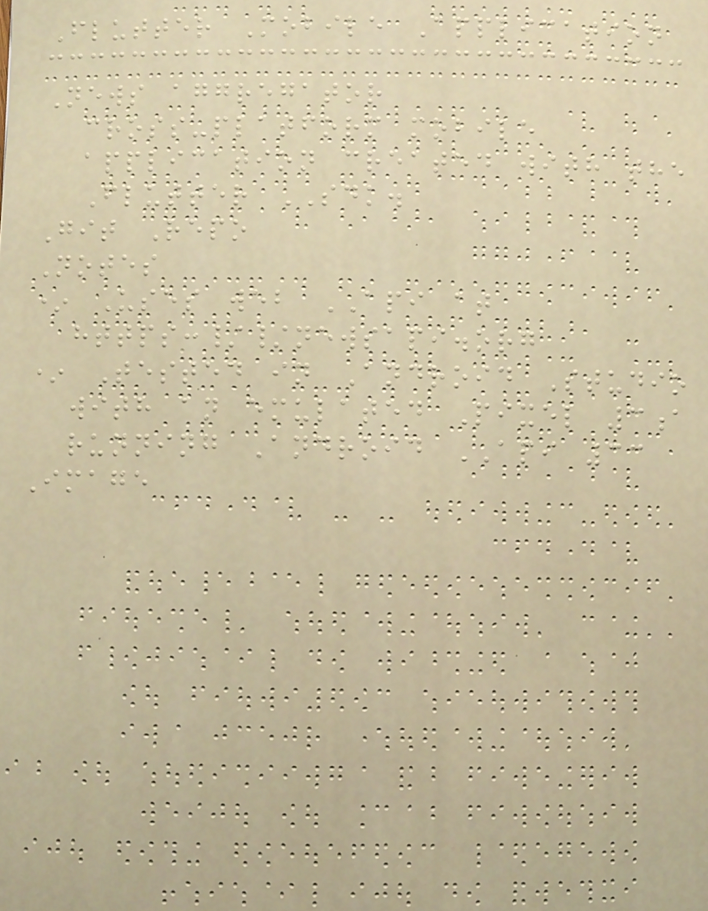Flutter Mobile Application
News aggregator
cross-platform mobile
application created with the
Flutter SDK.
Git Repo
Notes
* Uses web API at
https://newsapi.org
* Tested in Android Studio
with an emulated Pixel 3a
running Android API 33
Image
